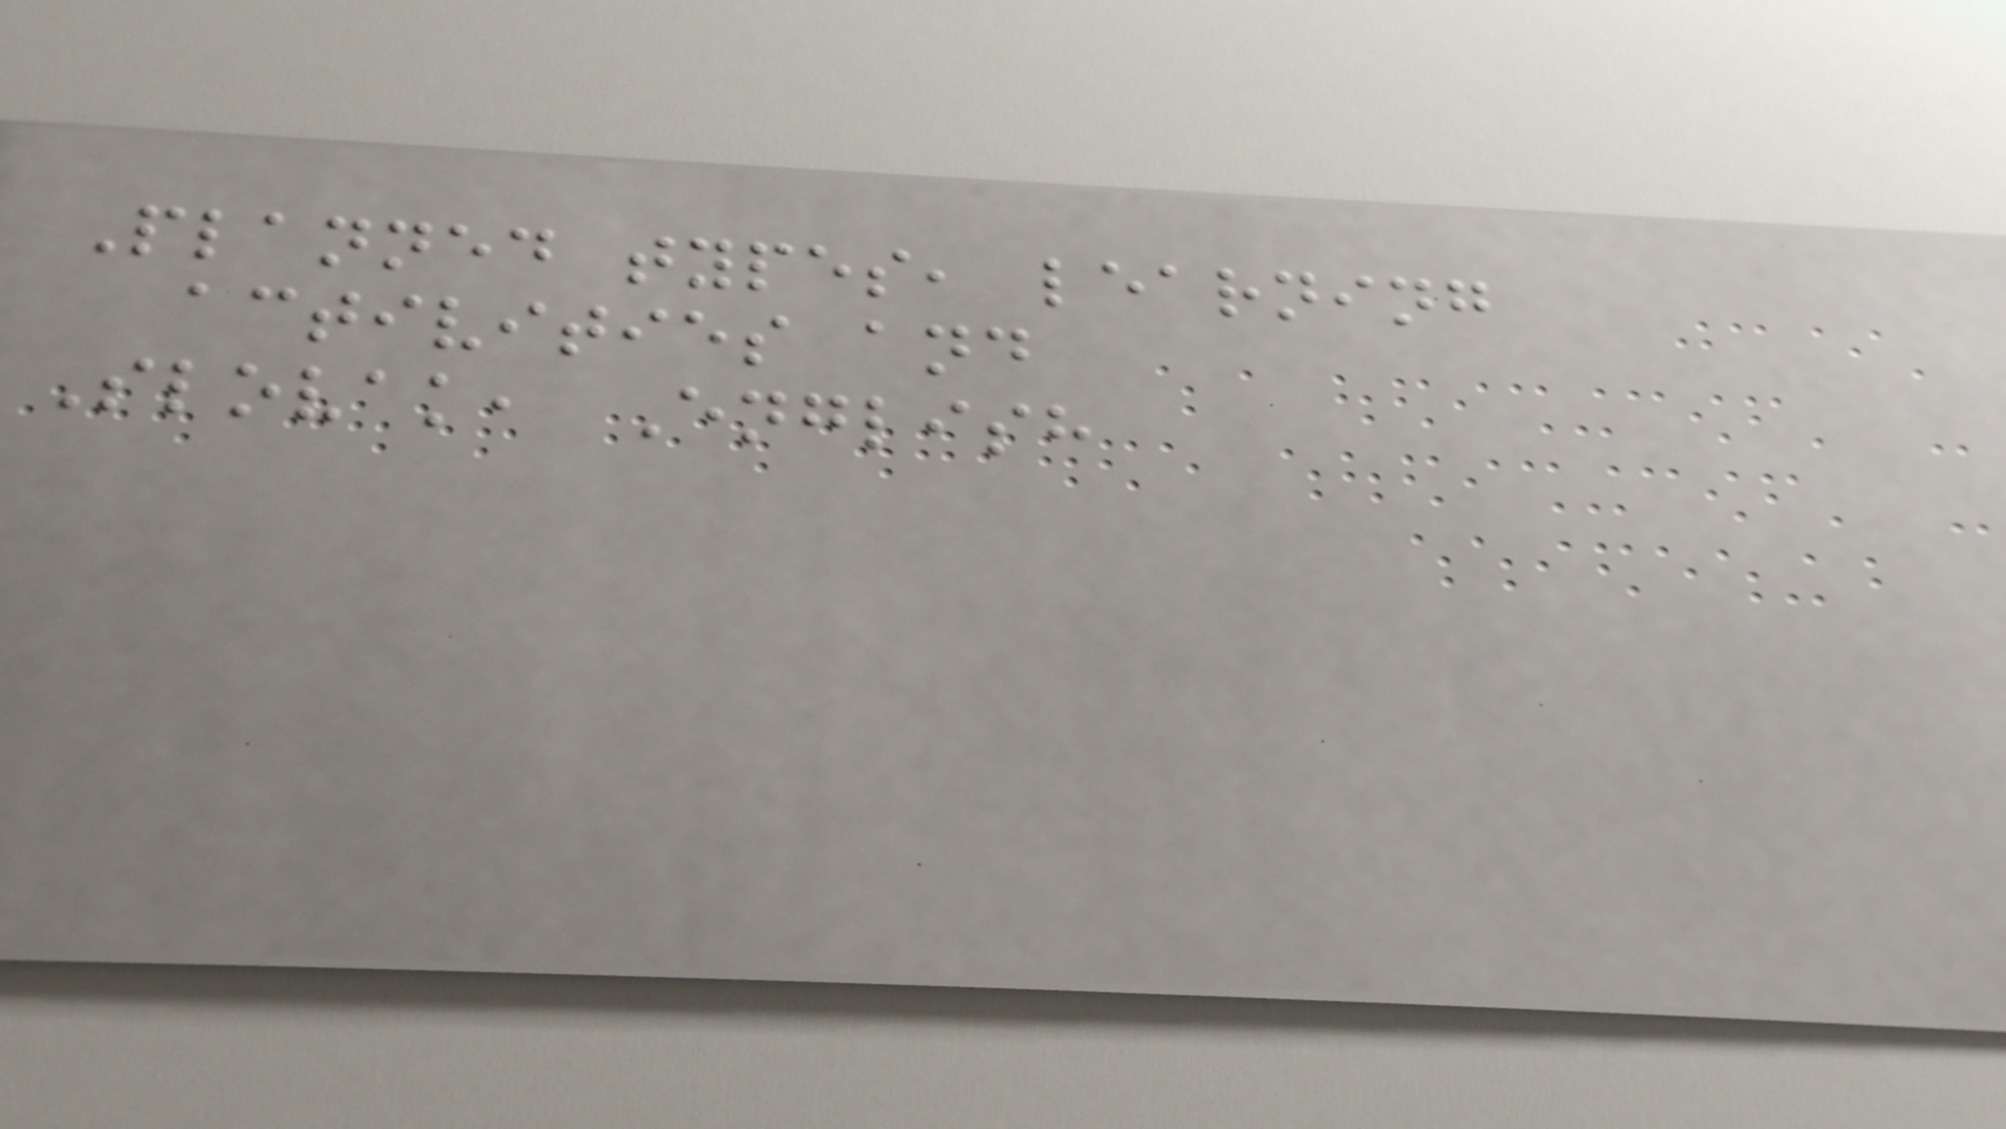Planned types, learning
activities and
Slovak, English
